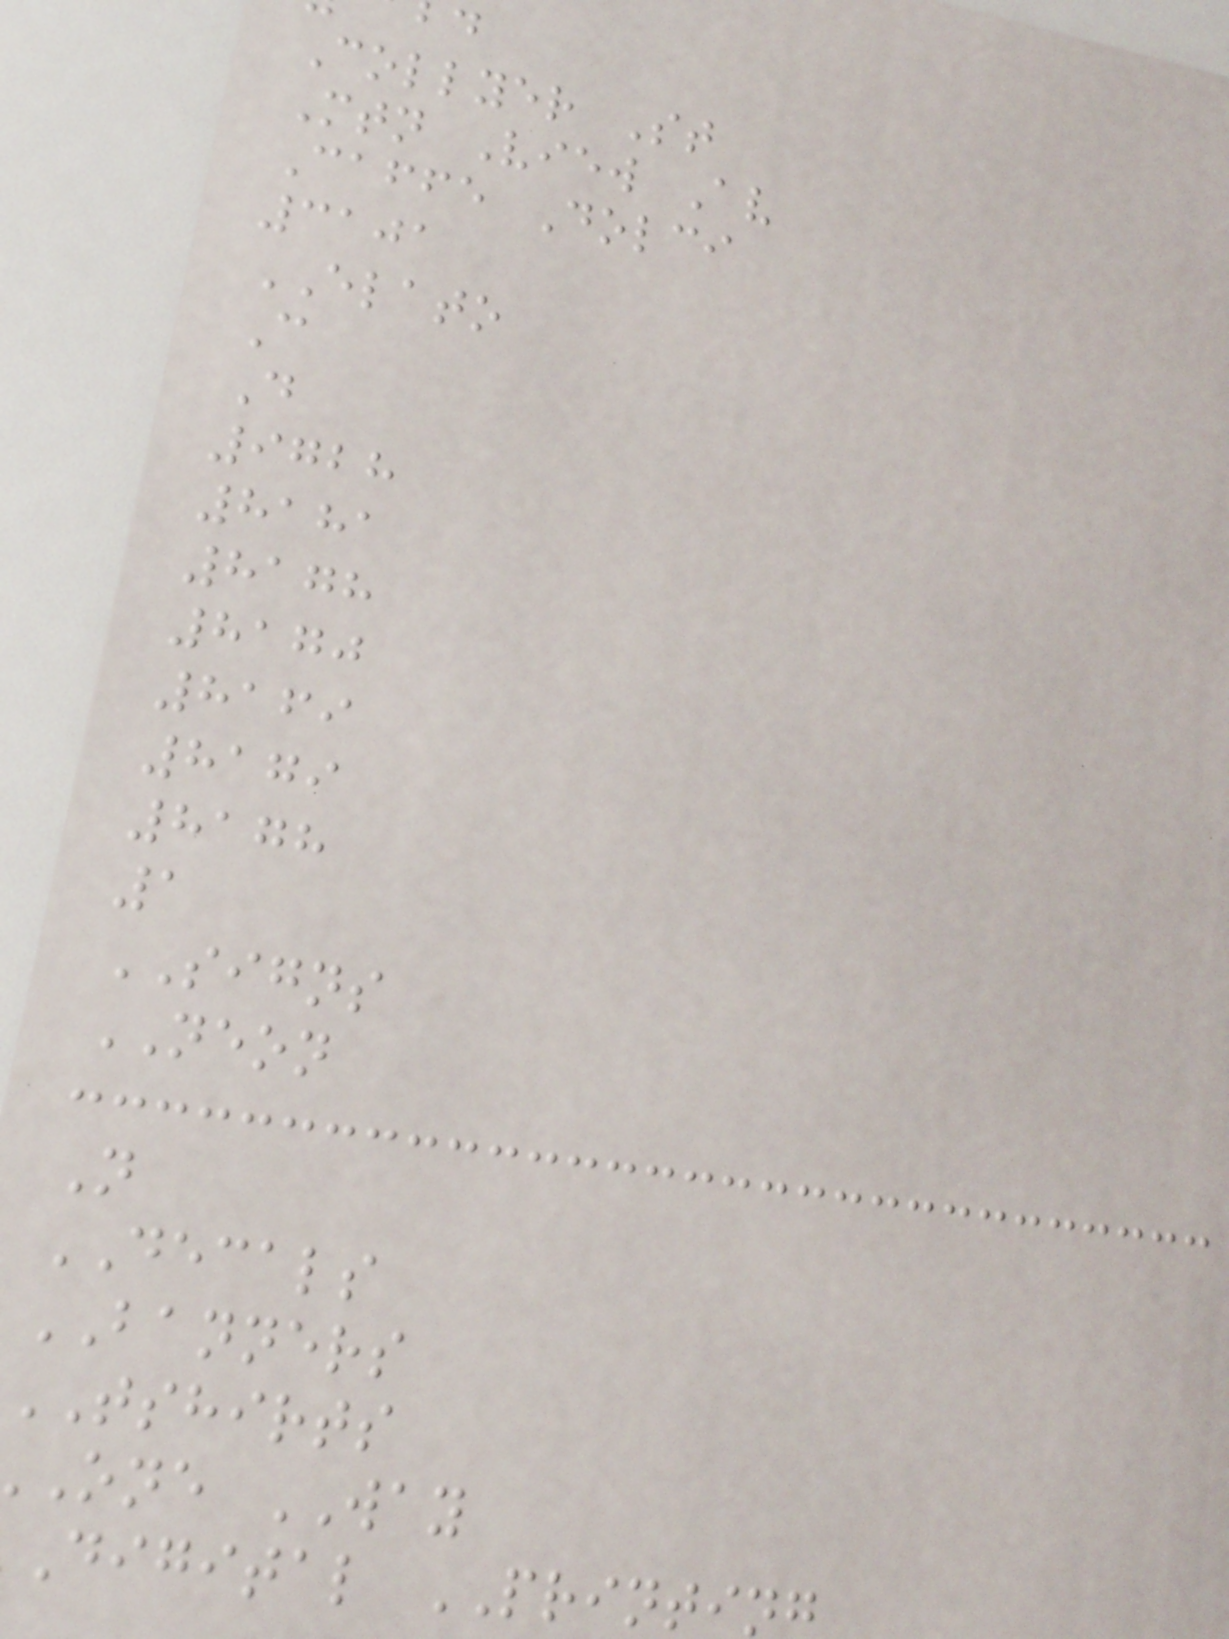Collyer St
Mtn View Av
Caffe Dolci
3101
ELATO
C
D
9728
8181
8178
8170
8169
8179
8178
1
SIGNS
NEON
N
DECALS
BANNERS
TSHIRTS
one WAY
digital PRINTIN
